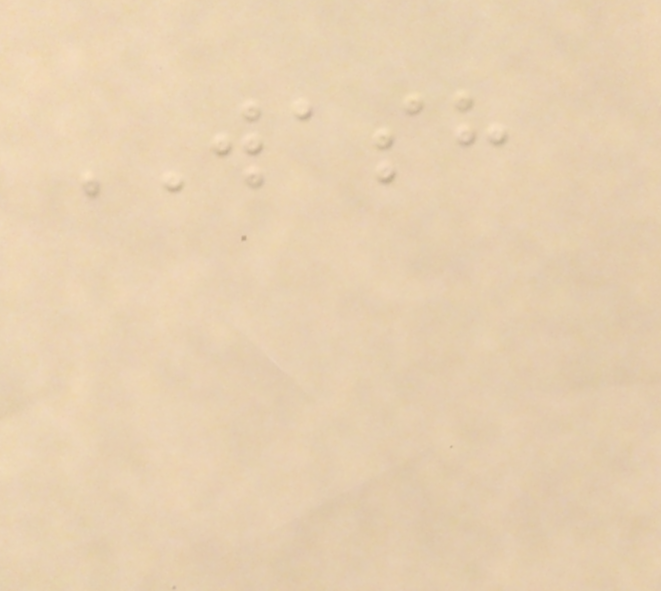WASH
